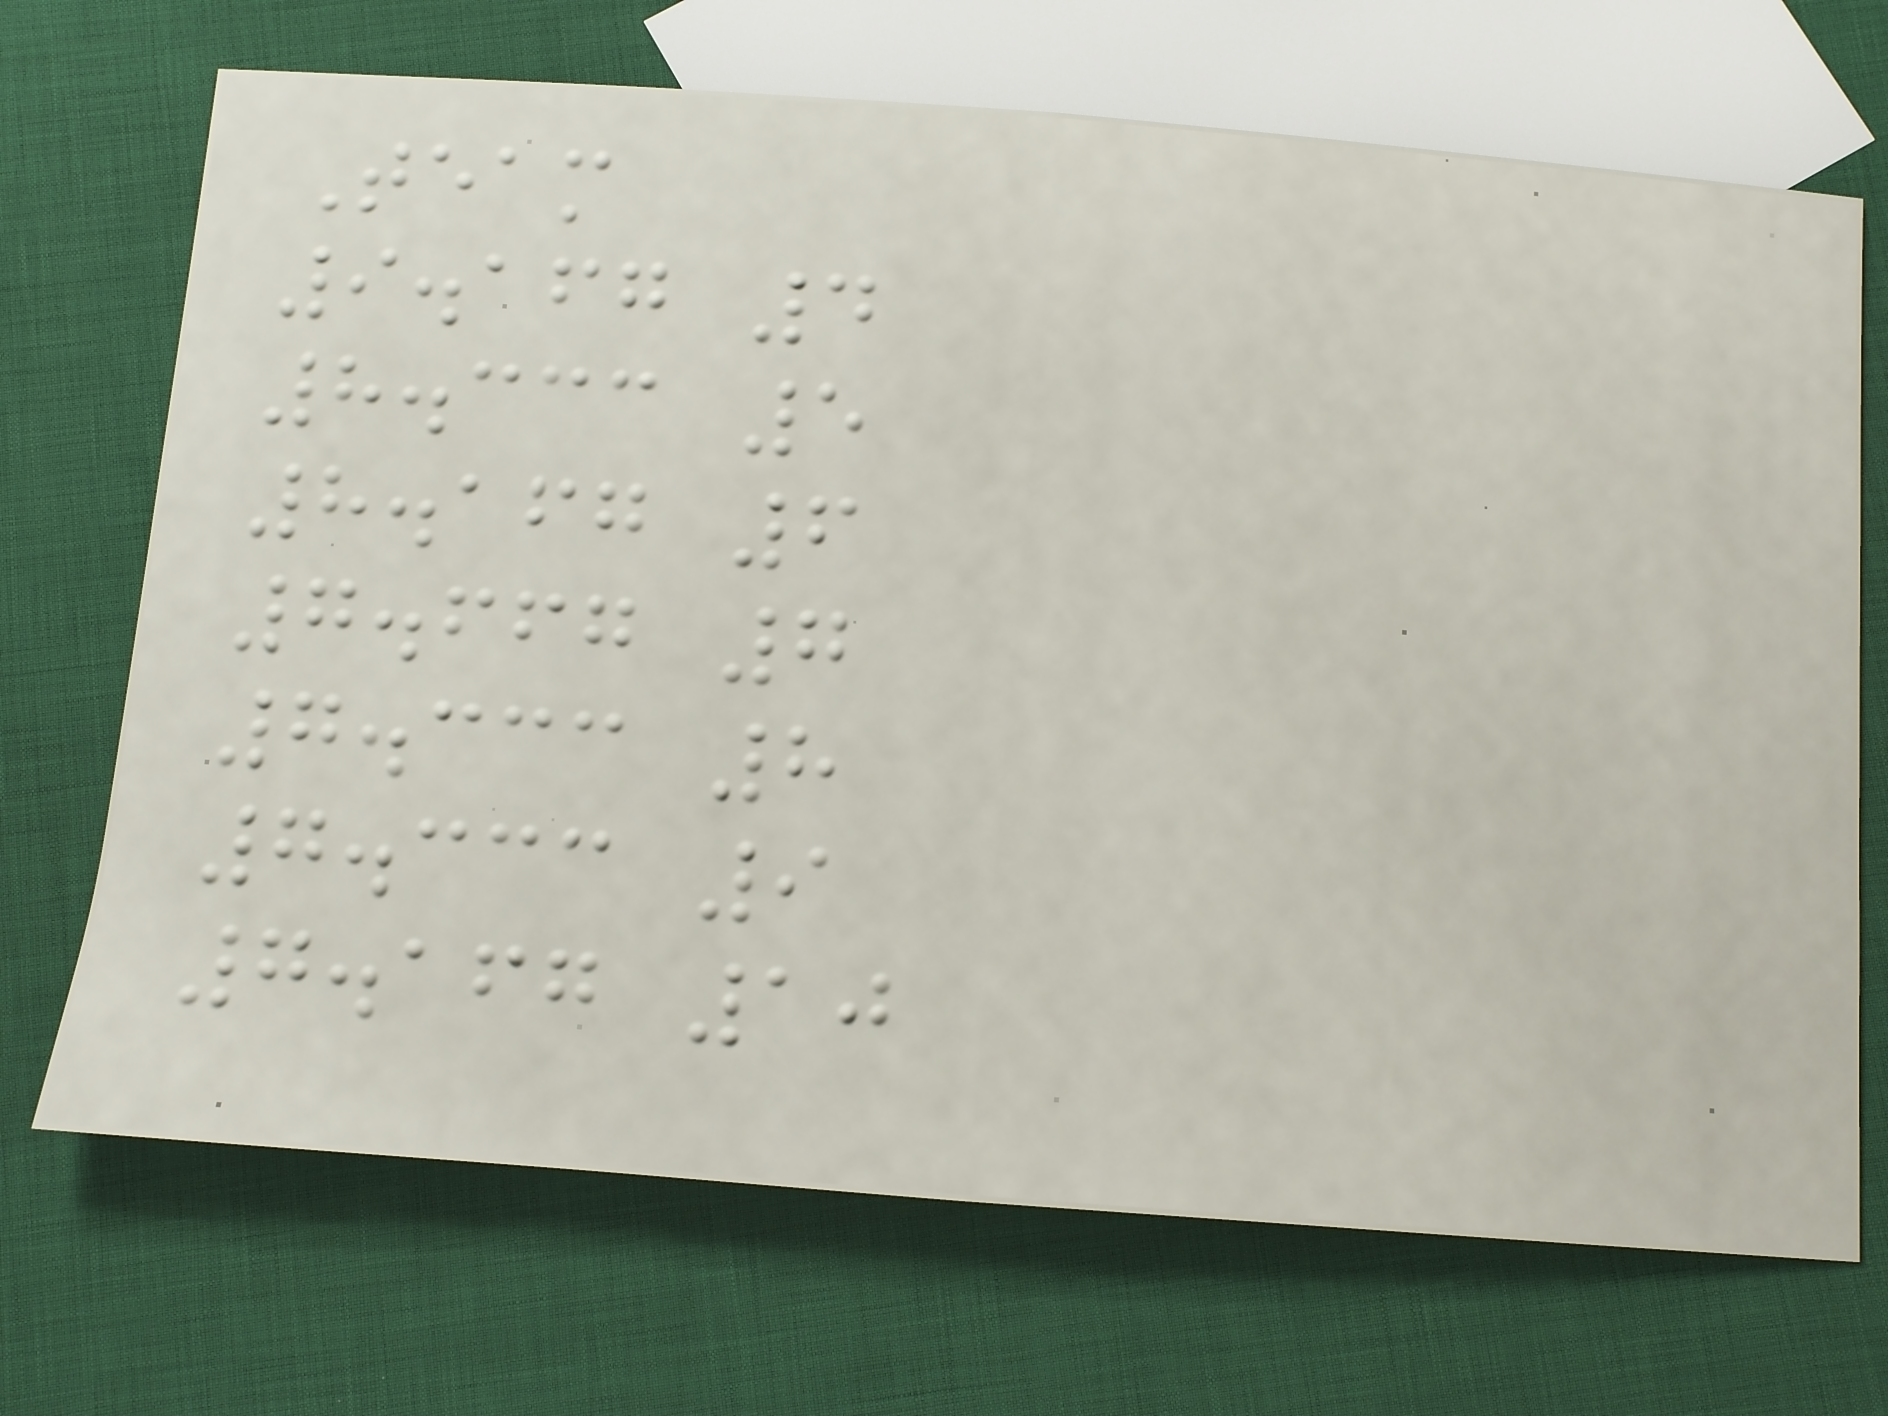Team
9.167 4
8.333 5
8.167 6
7.667 7
7.333 8
7.333 9
7.167 10
